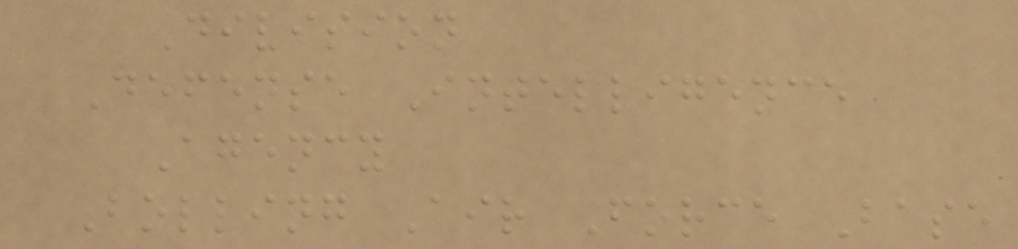Division
Defense Intelligence
Agency
Bolling Air Force Base
